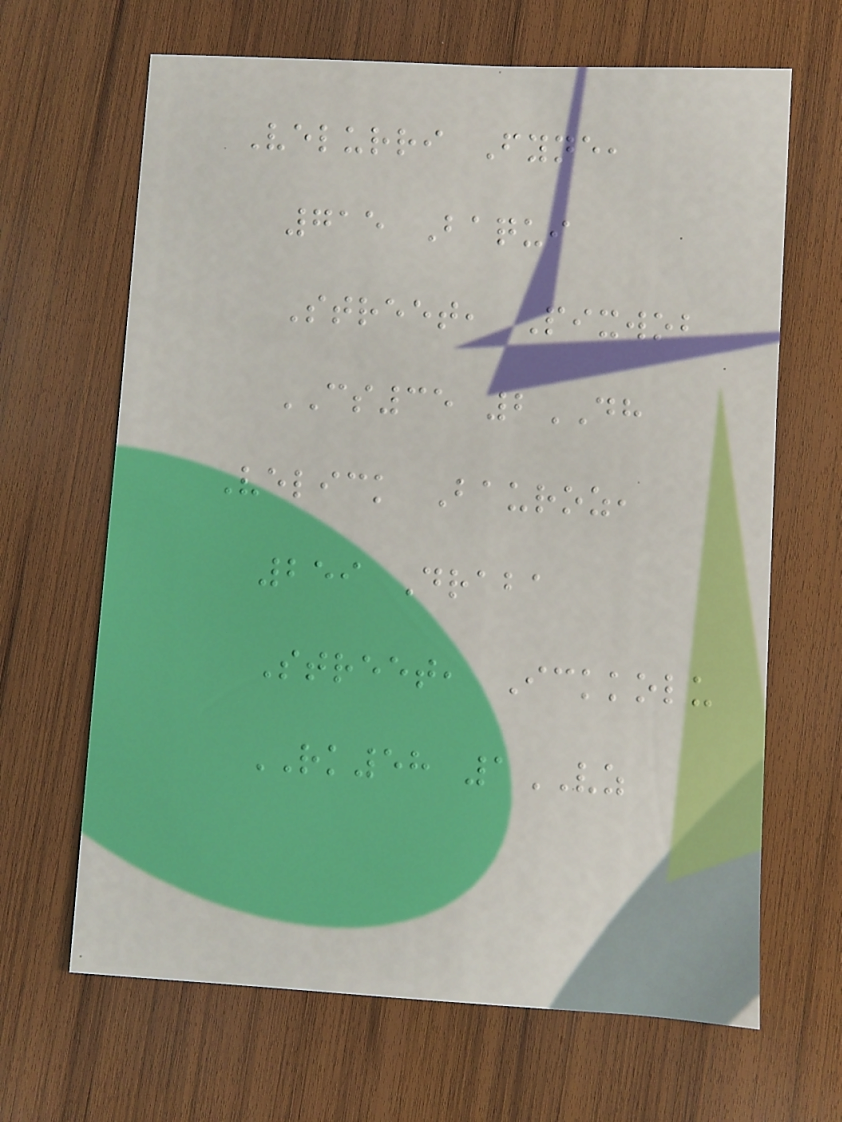Velurri Fyne,
715 Baqui
Street, Pixwob
CS35 2DH
Velick Bauroz,
259 Draba
Street, Ickkolu
RK58 1VZ
